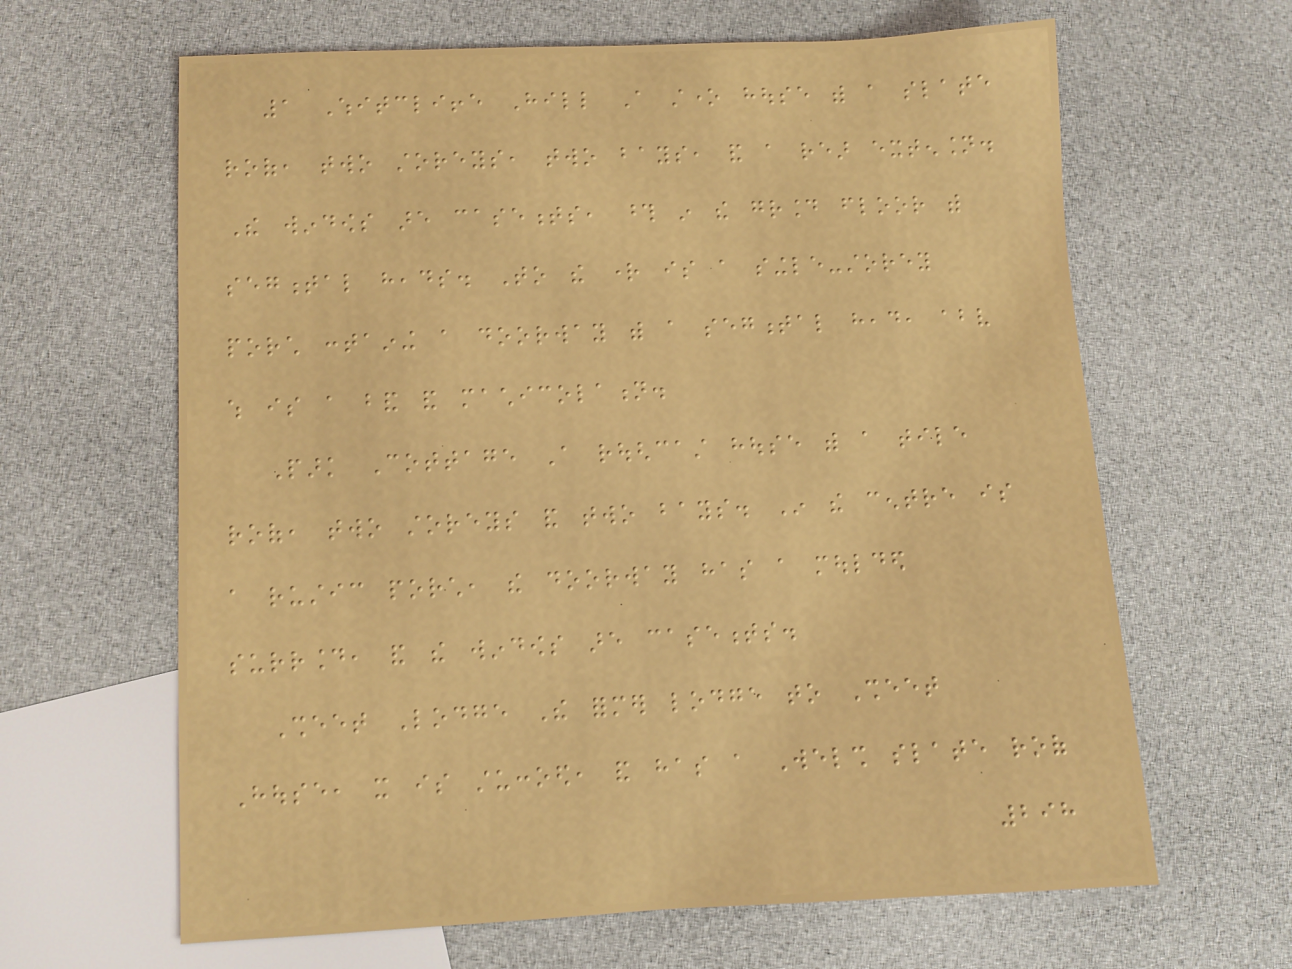1 Whitcliffe Hill A stone house with a slate
roof, two storeys, two bays, and a rear extension.
The windows are casements, those in the ground floor with
segmental heads. To the right is a single-storey
porch containing a doorway with a segmental head, above
which is a band and machicolation.
Park Cottage A roughcast house with a tile
roof, two storeys and two bays. In the centre is
a rustic porch, the doorway has a moulded
surround, and the windows are casements.
Sheet Lodge The former lodge to Sheet
House, it is stuccoed, and has a Welsh slate roof
298
